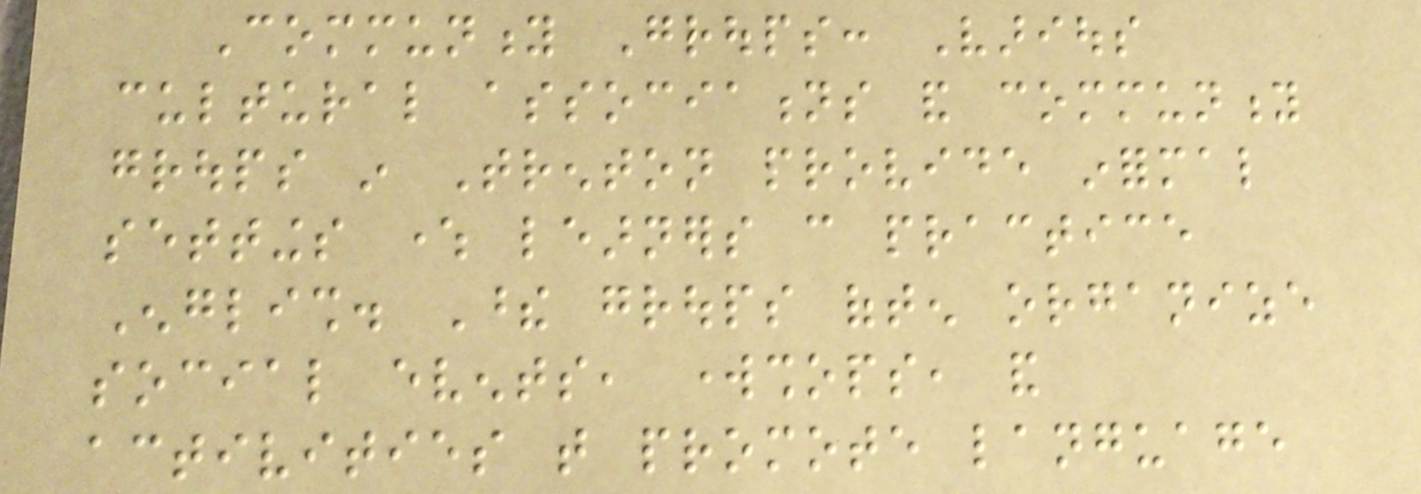Community Groups: Various
cultural associations and community
groups in Trenton provide informal
settings where learners can practice
English. These groups often organize
social events, workshops, and
activities that promote language
